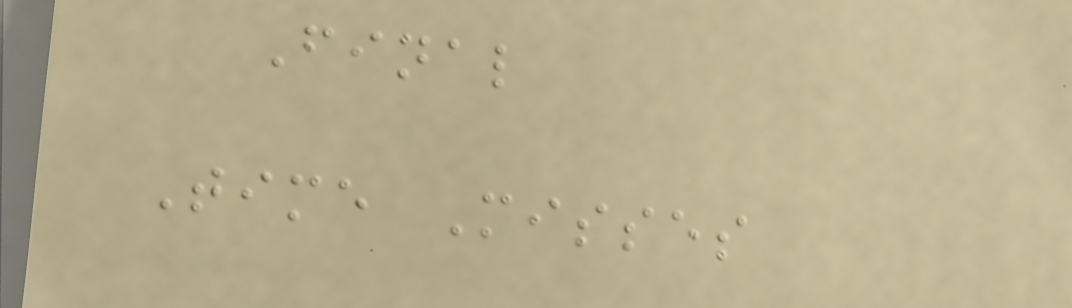Final
Time Misses
